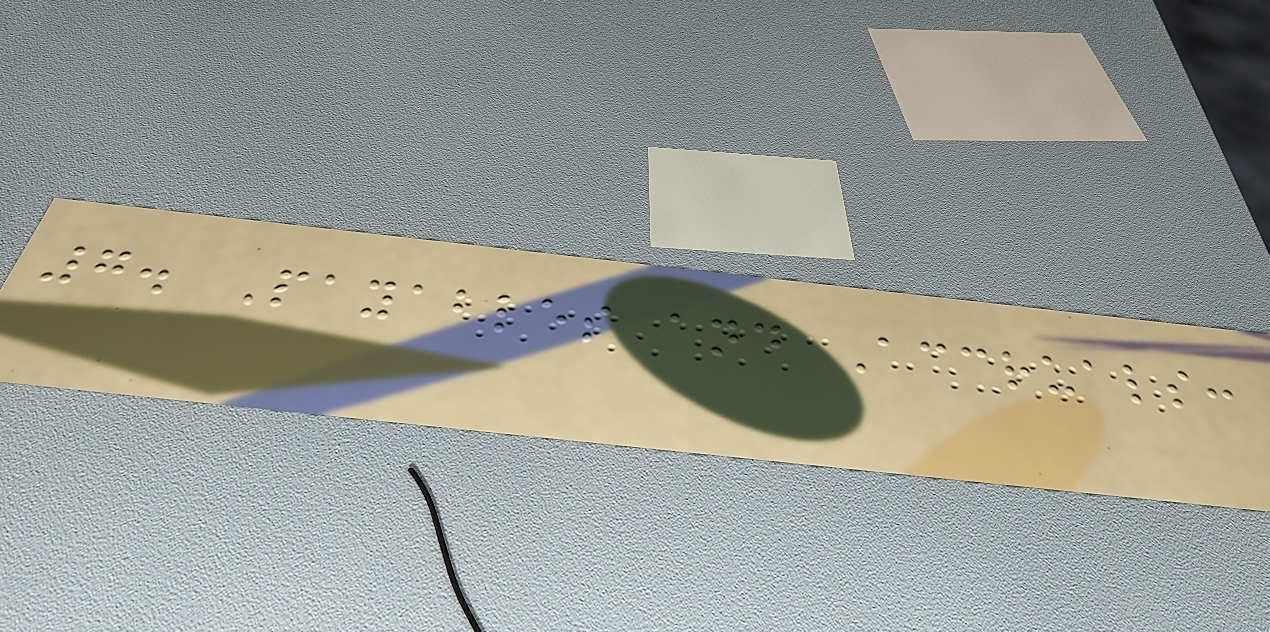7. Payables and Accruals:
